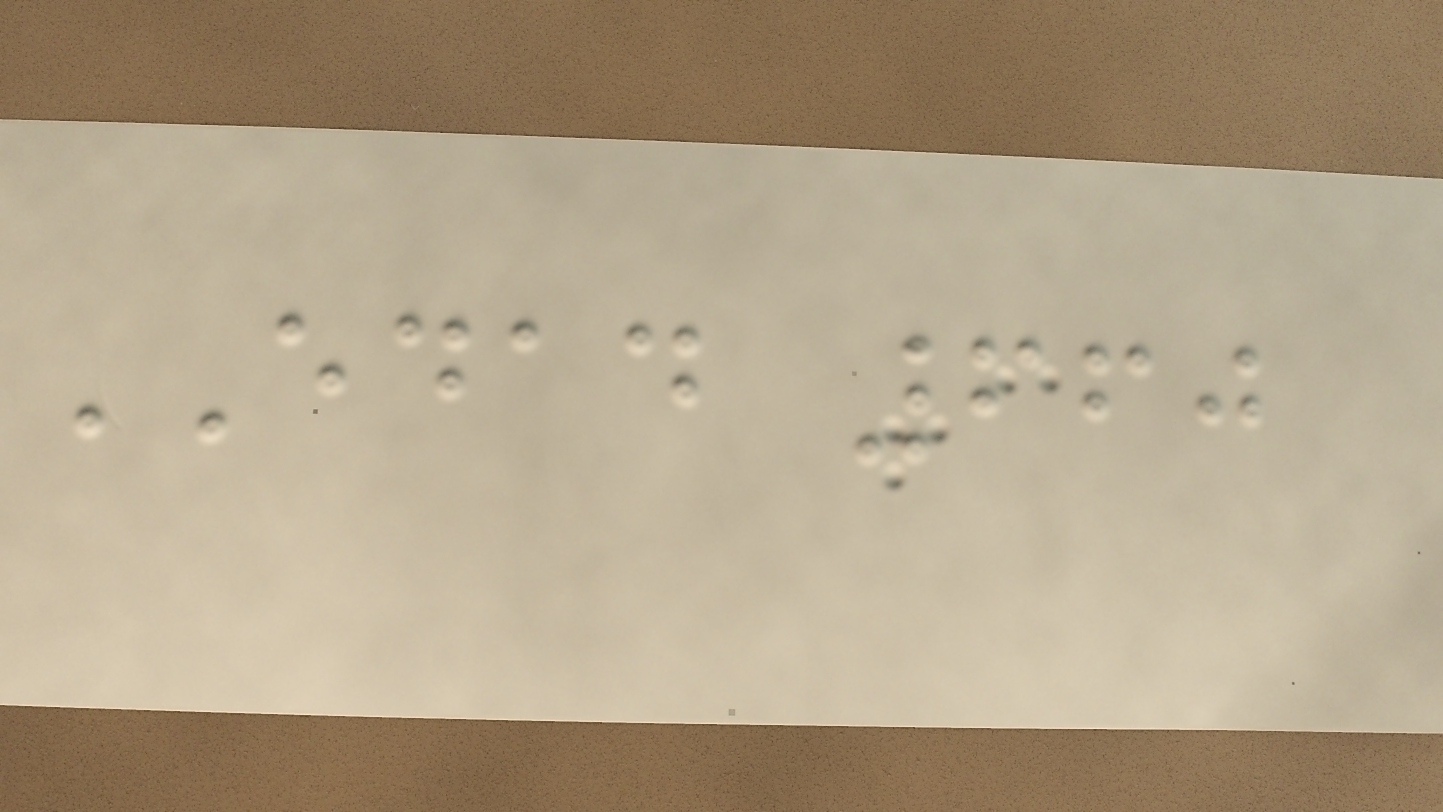EDAD 660
